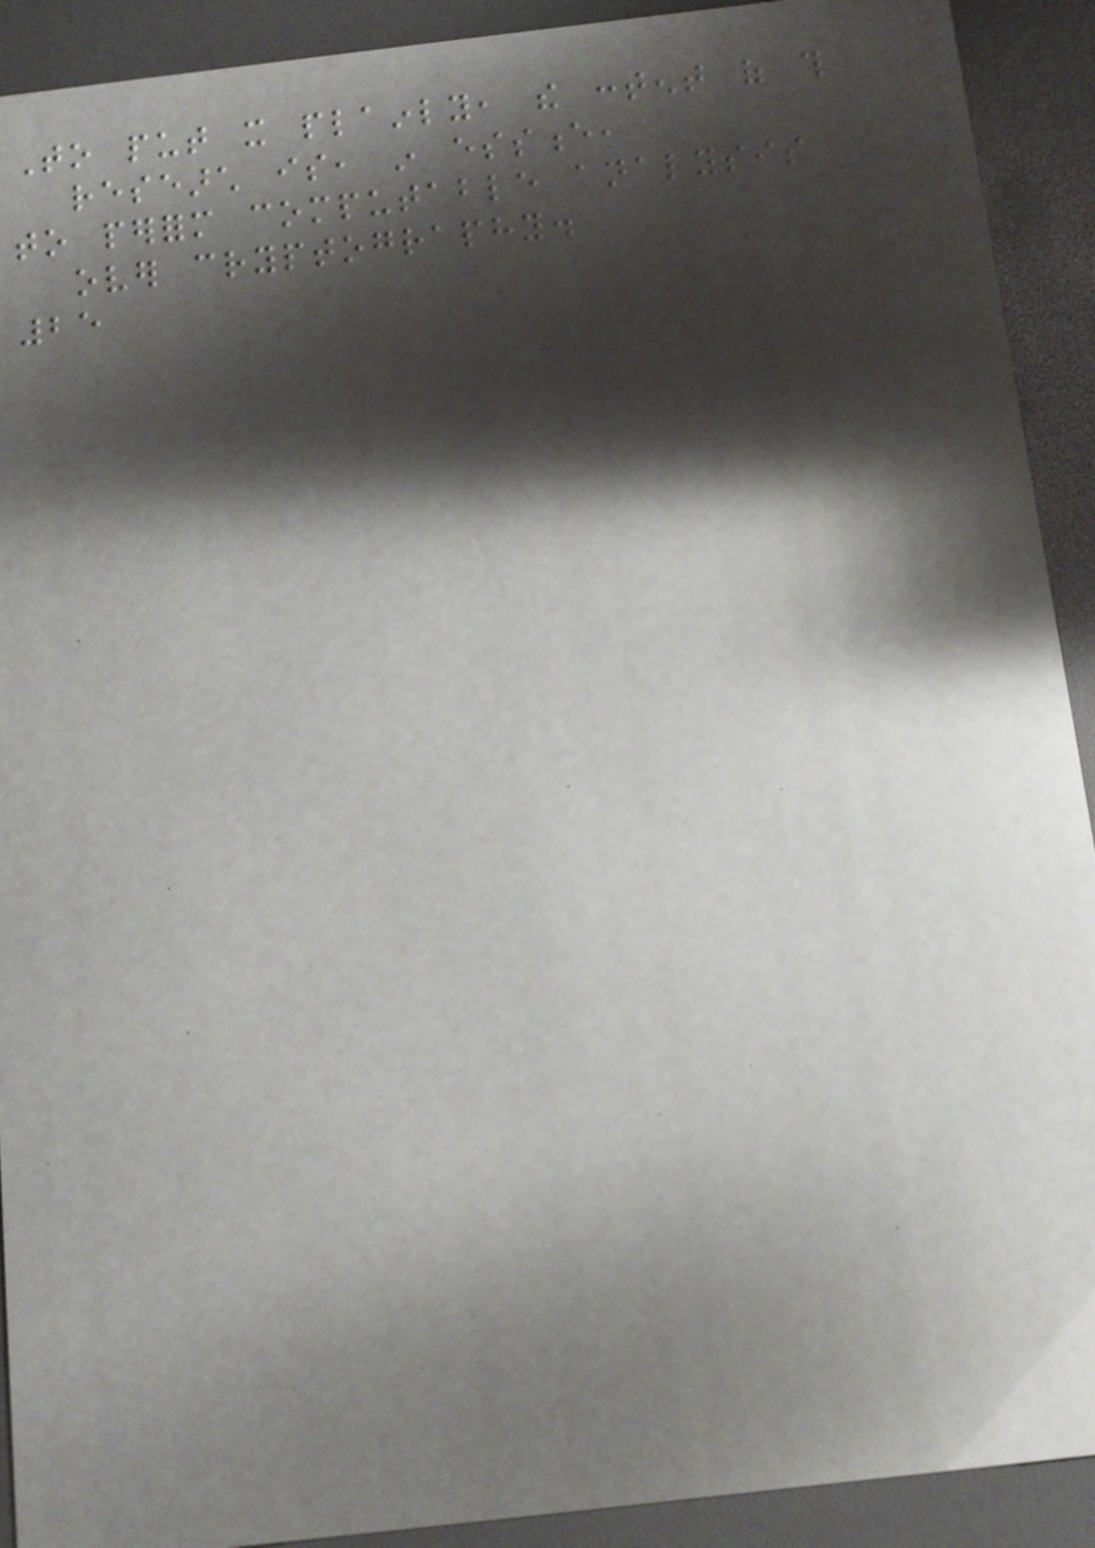To put it plainly, the content of this
research is, in essence,
to perform computable analysis
over cryptography.
25
